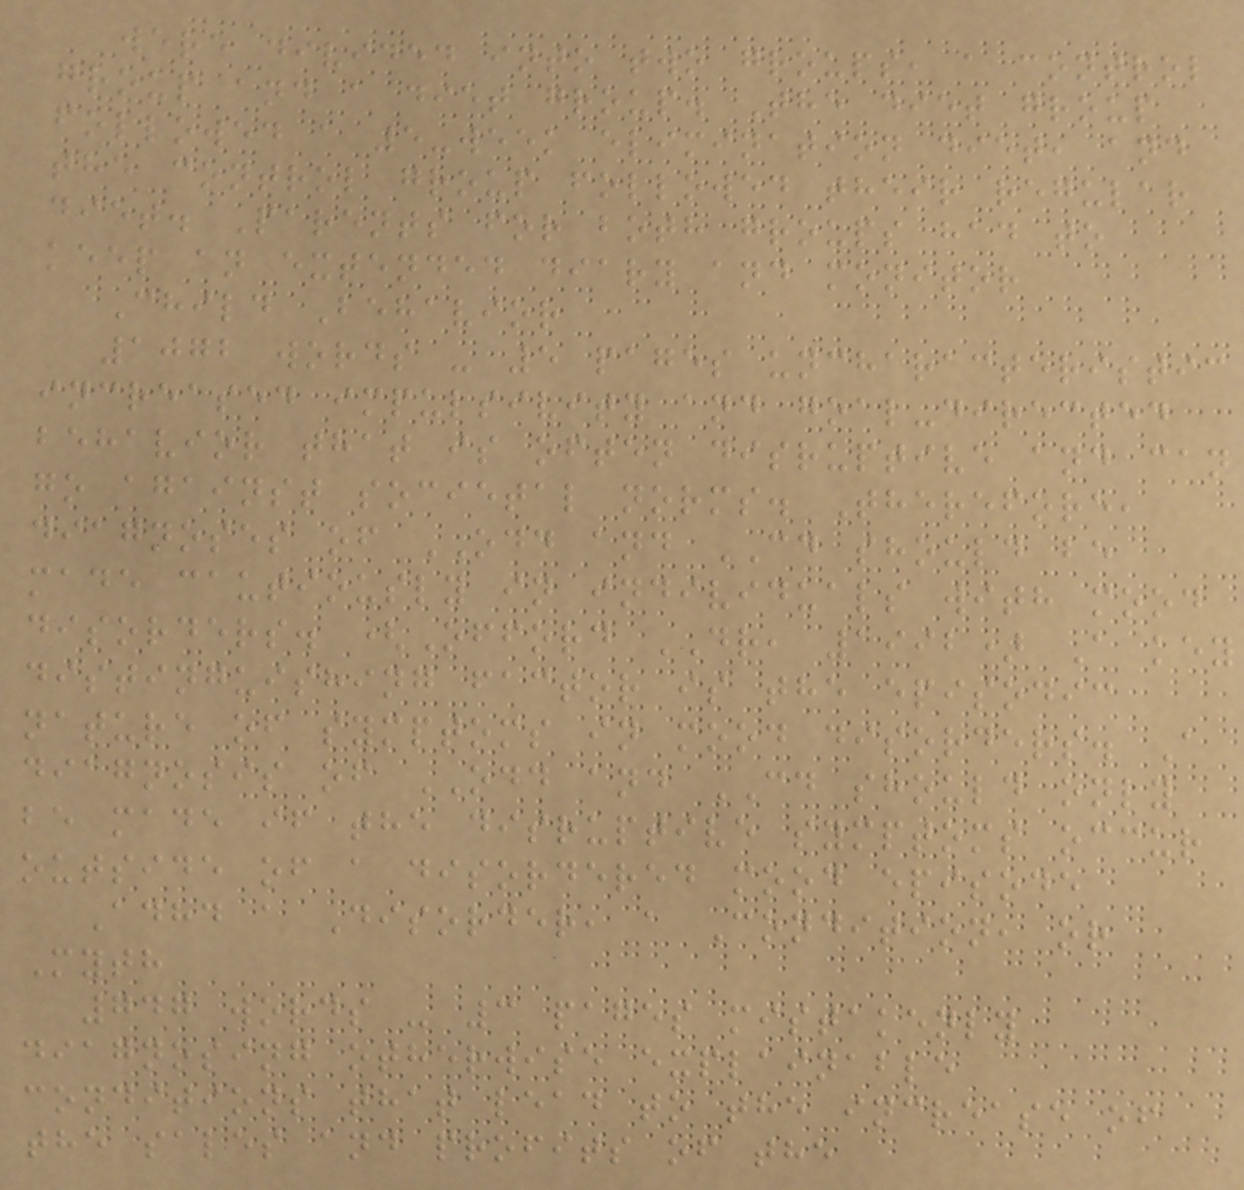were divided into two groups, a control
group and a diet group. The diet group
followed a 5-week elimination diet, and
the control group followed their regular
diet. Parents for both groups had to
keep an extended diary and monitor
Child Behavior
1072 words - 5 pages uncharacteristic
increased impulsivity and goal-directed
behavior that is often disruptive and can
go against societal norms. Therefore,
diagnoses of ODD and CD should be
made cautiously in individuals with mood
disorders. (Offord DR, 1992) A key
distinguishing factor is the episodic
nature of symptoms in mood disorders. A
diagnosis of ODD and CD should only
be made if the disruptive symptoms occur
outside of a disordered mood episode
Adhd a Disorder, a Condition, or
Myth
747 words - 3 pages mistakenly
diagnosing otherwise explainable
conditions that lead to the increase of
the sales and profits of the
